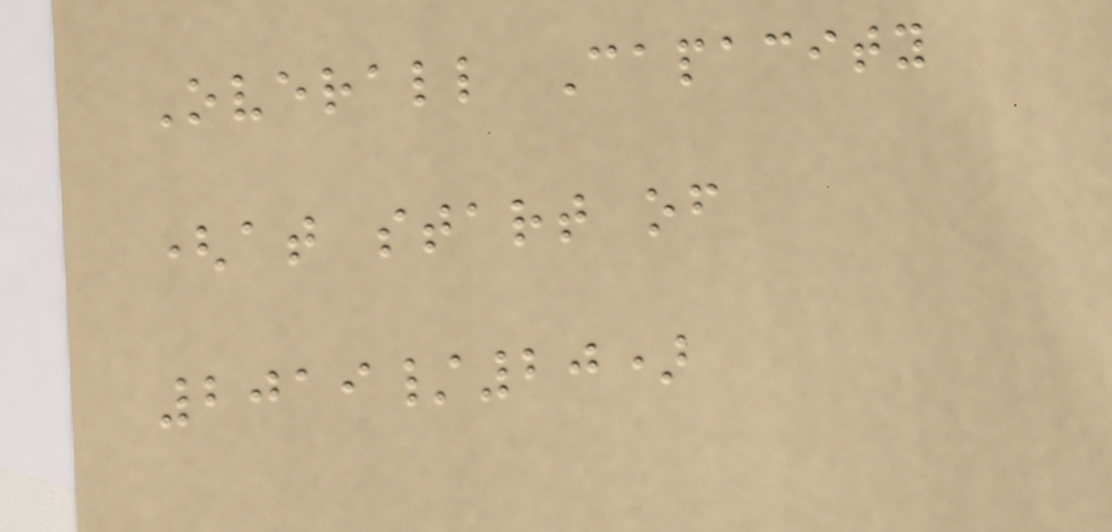Overall Capacity
(at start of
2019/20)
